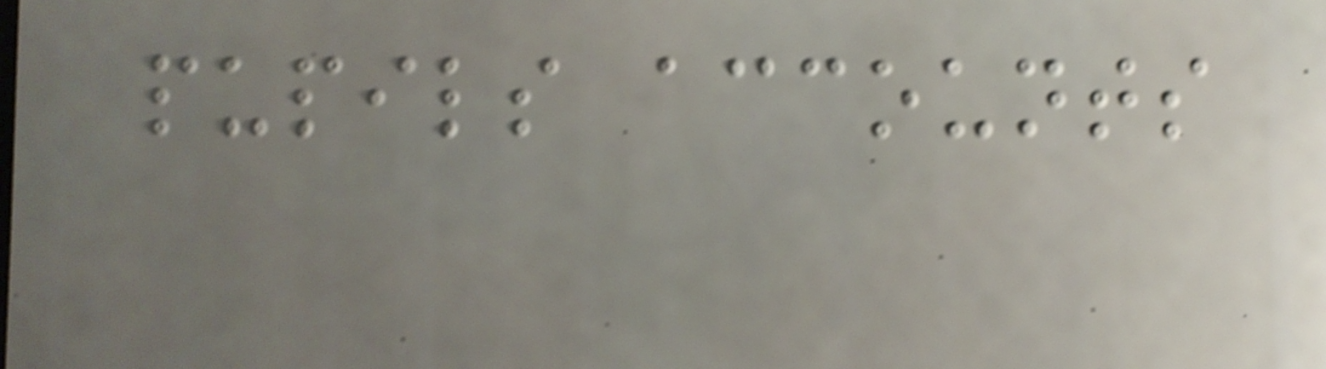pupils accounts
